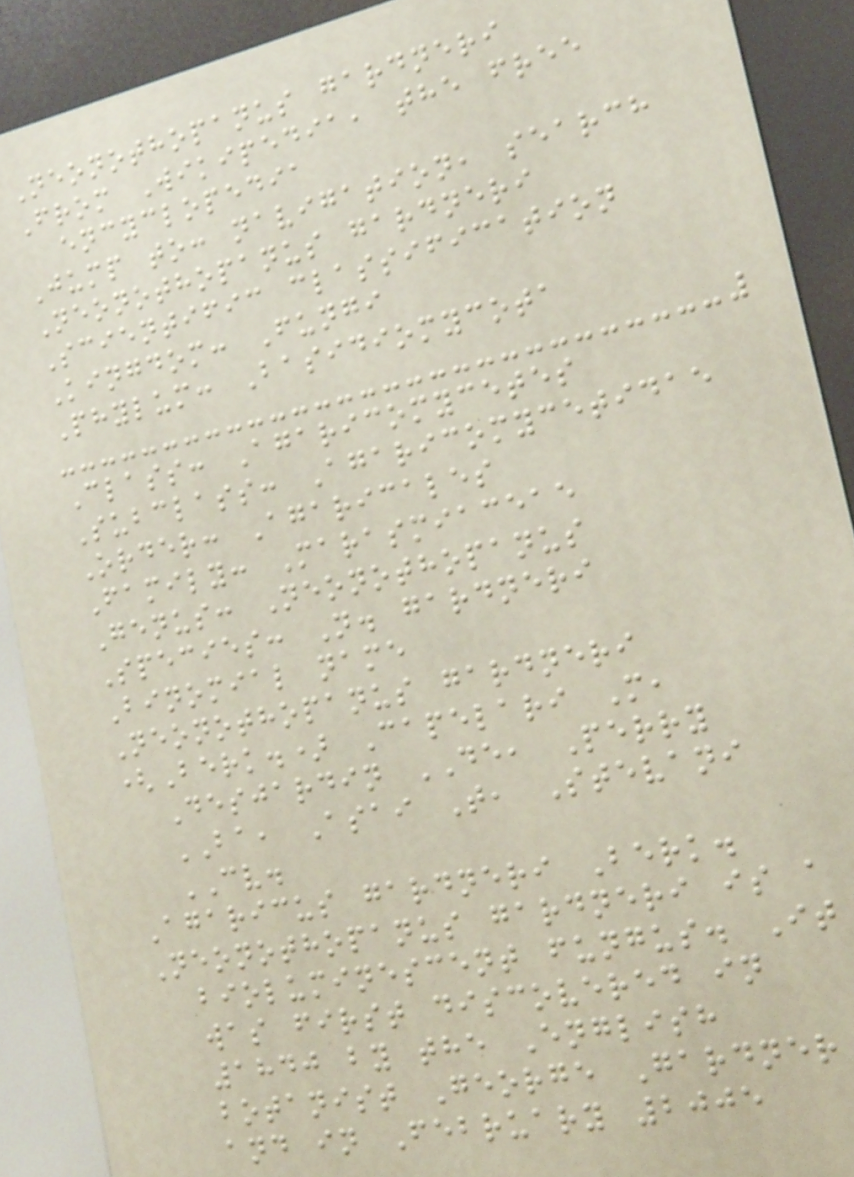Neonothopanus gardneri
From Wikipedia, the free
encyclopedia
Jump to: navigation, search
Neonothopanus gardneri
Scientific classification
Kingdom: Fungi
Phylum: Basidiomycota
Class: Agaricomycetes
Subclass: Agaricomycetidae
Order: Agaricales
Family: Marasmiaceae
Genus: Neonothopanus
Species: N. gardneri
Binomial name
Neonothopanus gardneri
(Berk.) Capelari M,
Desjardin DE, Perry
BA, Asai T, Stevani
CV.
Agaricus gardneri Berk.
Neonothopanus gardneri is a
bioluminescent fungus. It
was first discovered in
1840 by the English
botanist George Gardner
and in February 2005
